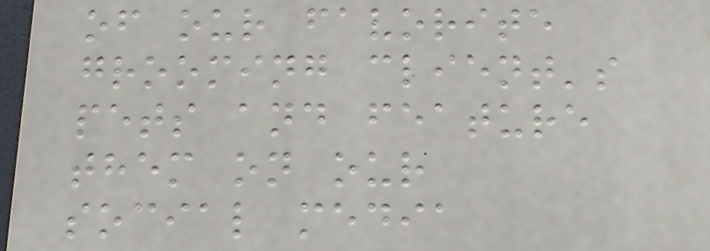of our favorite
grooming client's
pets and feature
them on our
social media
